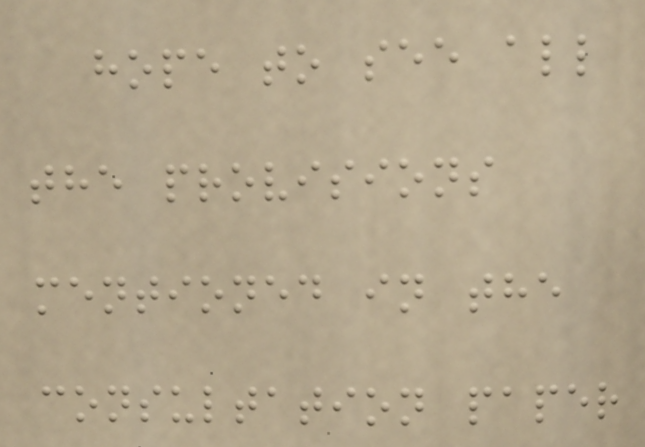hope to see all
the provisions
mentioned in the
consultation paper
